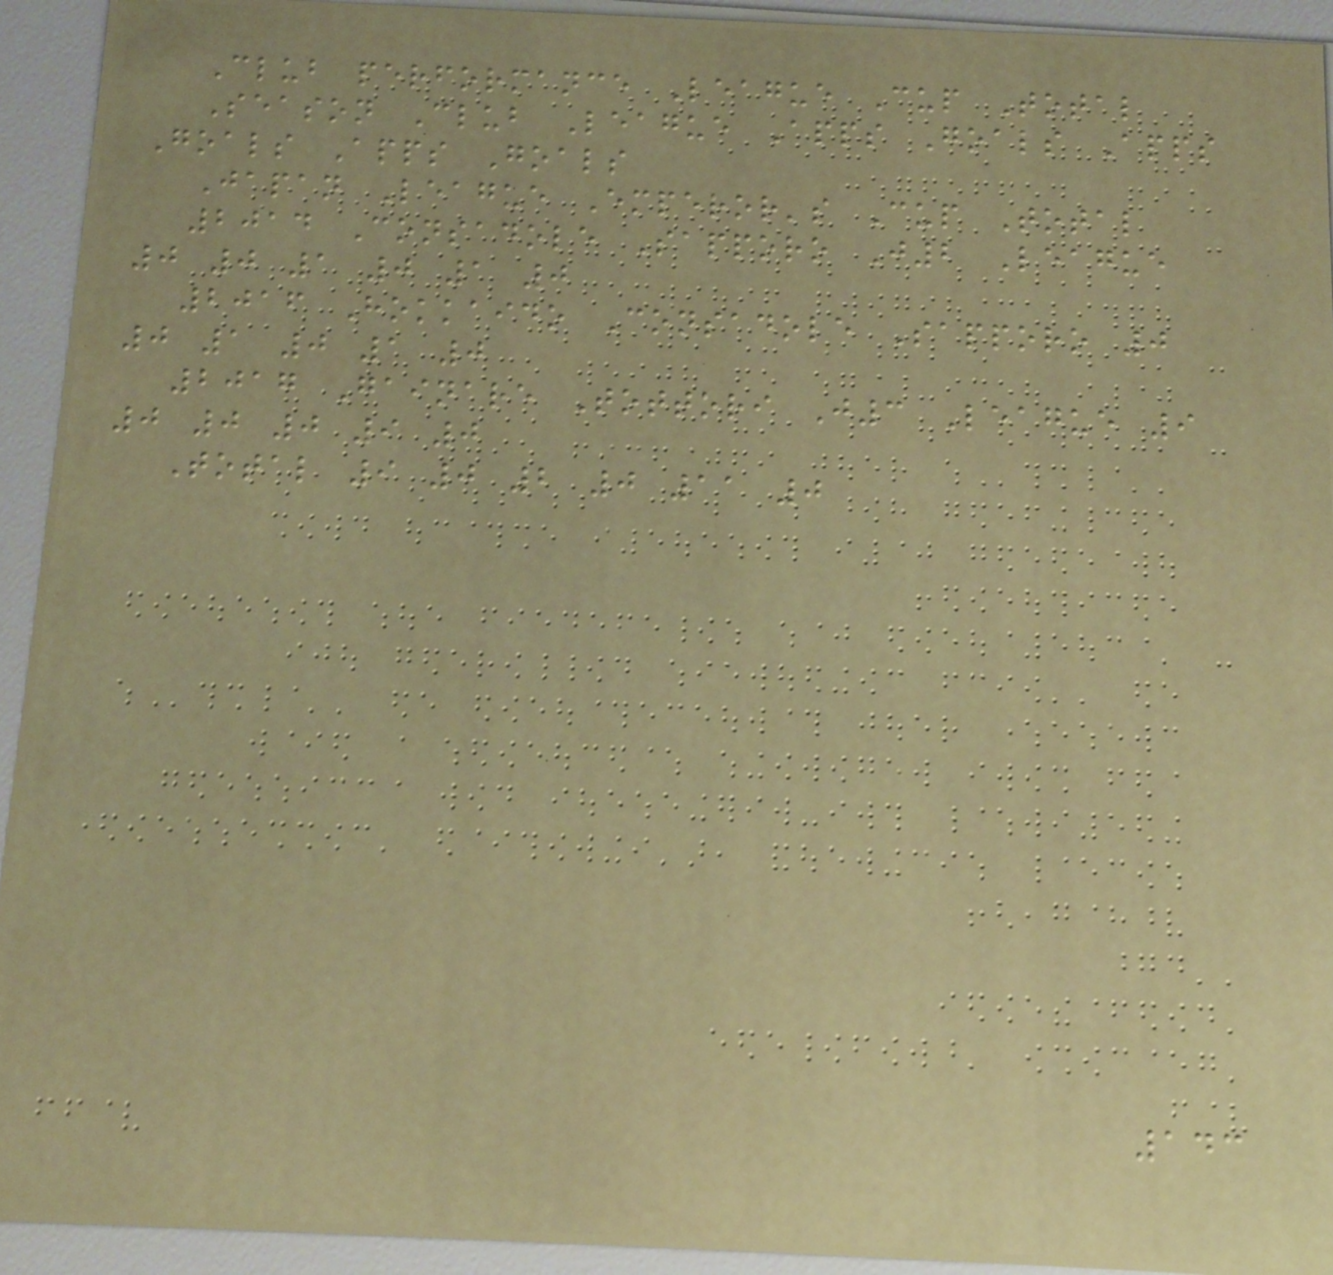Club performance League Cup Total
Season Club League Apps Goals Apps
Goals Apps Goals
Japan League Emperor's Cup Total
2014 Consadole Sapporo J2 League
0 0 1 0 1 0
2016 Hokkaido Consadole Sapporo 0
0 1 0 1 0
2017 Gainare Tottori J3 League 9
0 0 0 9 0
Total 9 0 2 0 11 0
143
